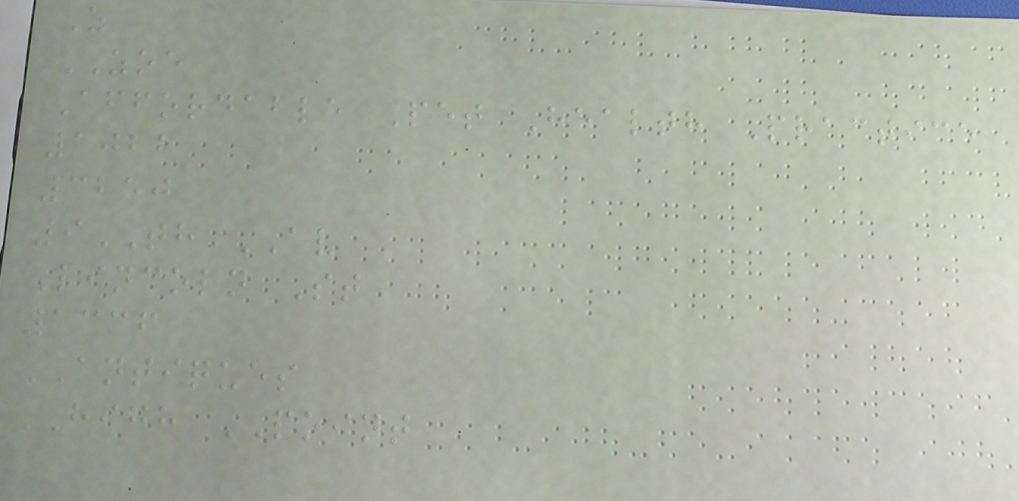Z
ZOE
Affordable Pet Health Practice
1022
3250
9TH AV
Lincoln St
1336
ANTIQUES
HIGH POINT
